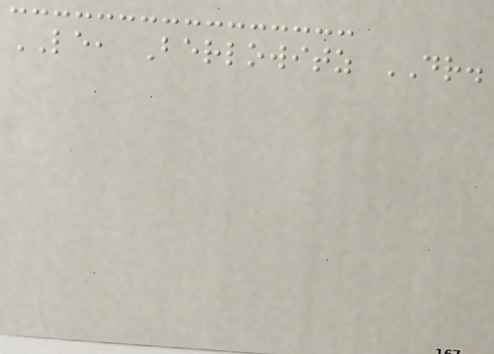LE, Berlowitz DR.
